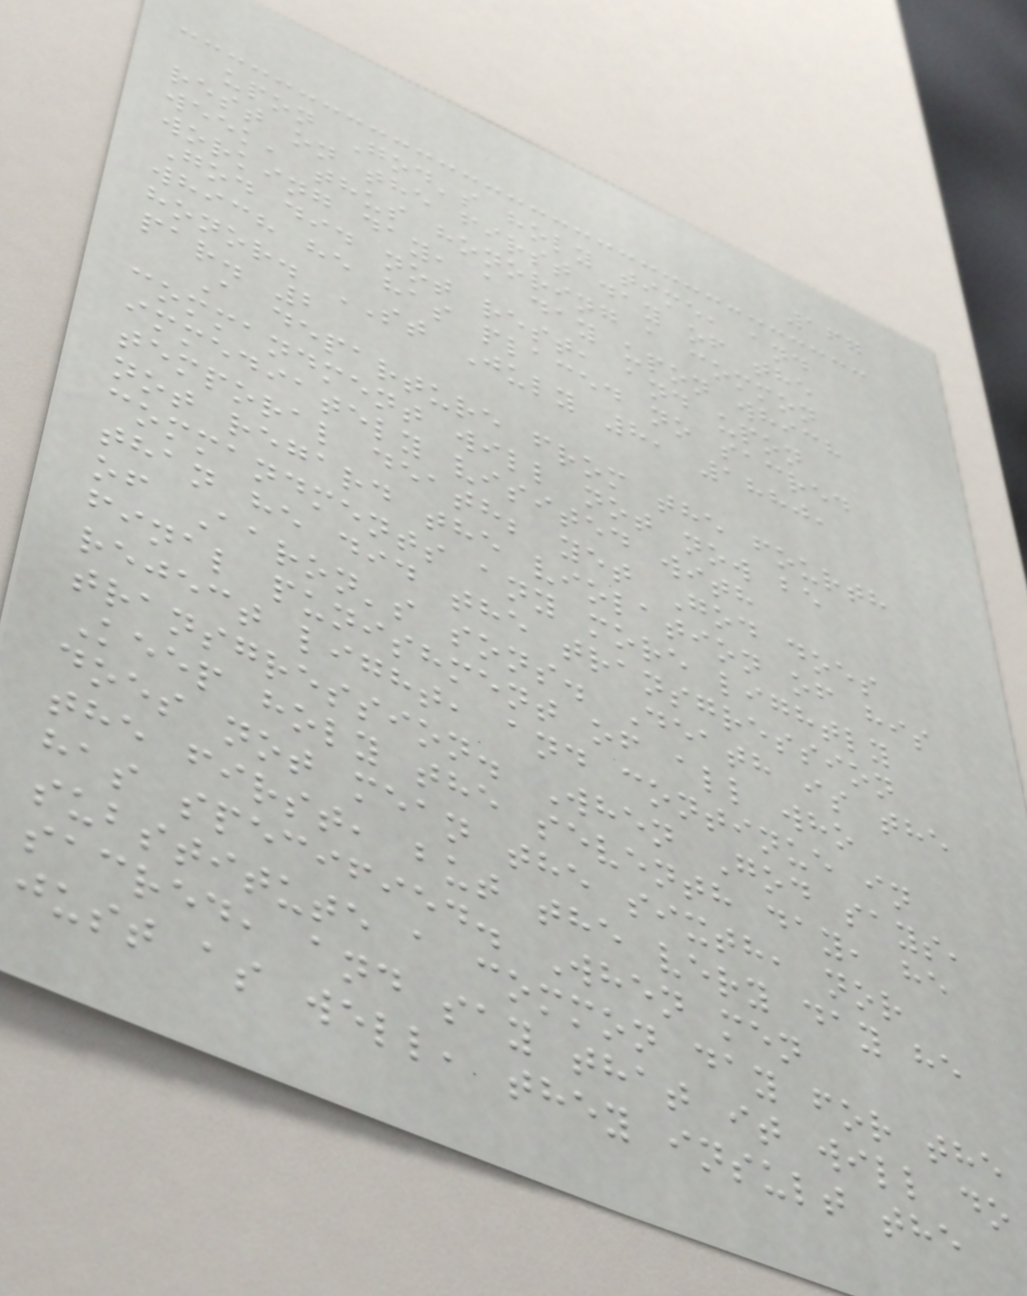167
upon God's holy time, and
rest on the first day of the
week, thus honoring a common
working day, a day upon which
God did not rest, and upon
which he has placed no sacred
honor. ST July 8, 1880,
par. 2
A departure from the fourth
commandment will not now be
immediately visited with
temporal death; yet God does
not regard the violation of his
commandments any more lightly
than he did the transgression
of Aaron's sons. Death is the
final punishment of all who
reject light, and continue in
transgression. When God says,
Keep holy the seventh day, he
does not mean the sixth, nor
the first, but the very day he
has specified. When men
substitute a common day for the
sacred, and say that it will do
just as well, they insult the
